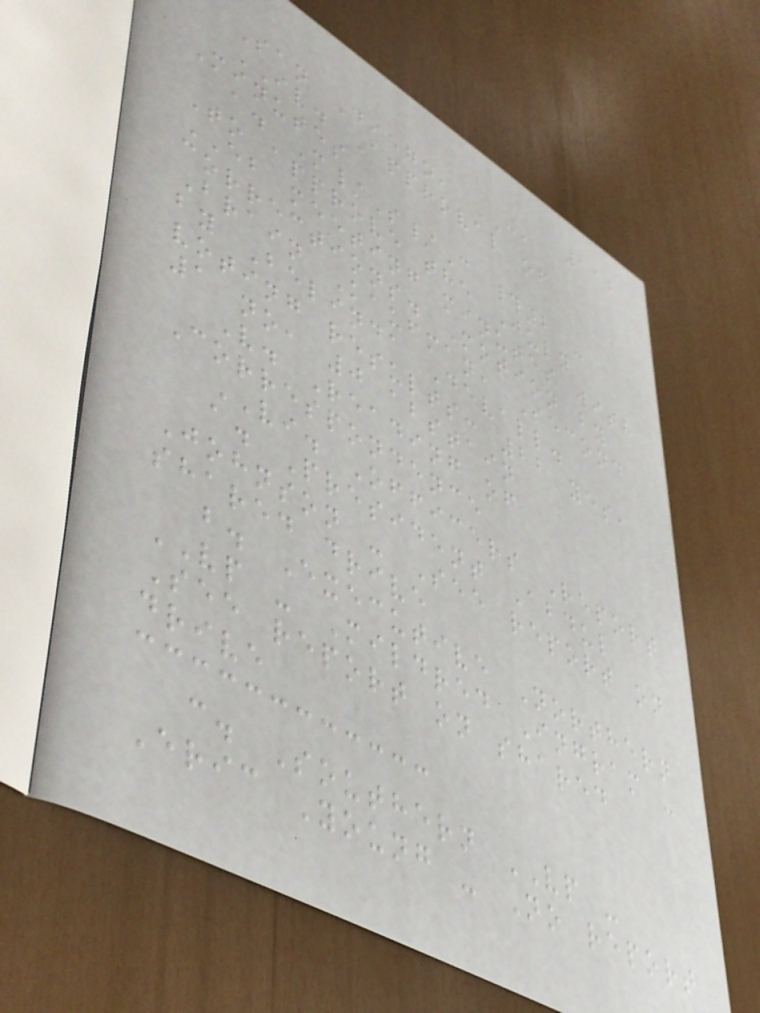112
San Diego, CA
IV. Approval of
Minutes
a. M/S/C #2 -
To approve the July
EB meeting minutes with
corrections. Motion by
Brain Kaufman, Second
by Belinda Devall.
voting results: 22 yes,
1 no, 0 abstain
V. Reading of
Correspondence
VI. Officers Report
a. President Abdul
Johnson - See report on
shared drive
b. Executive Northern
VP - Mildred Ingram -
See report on shared
drive
c. Southern VP -
Eric Young - No report
